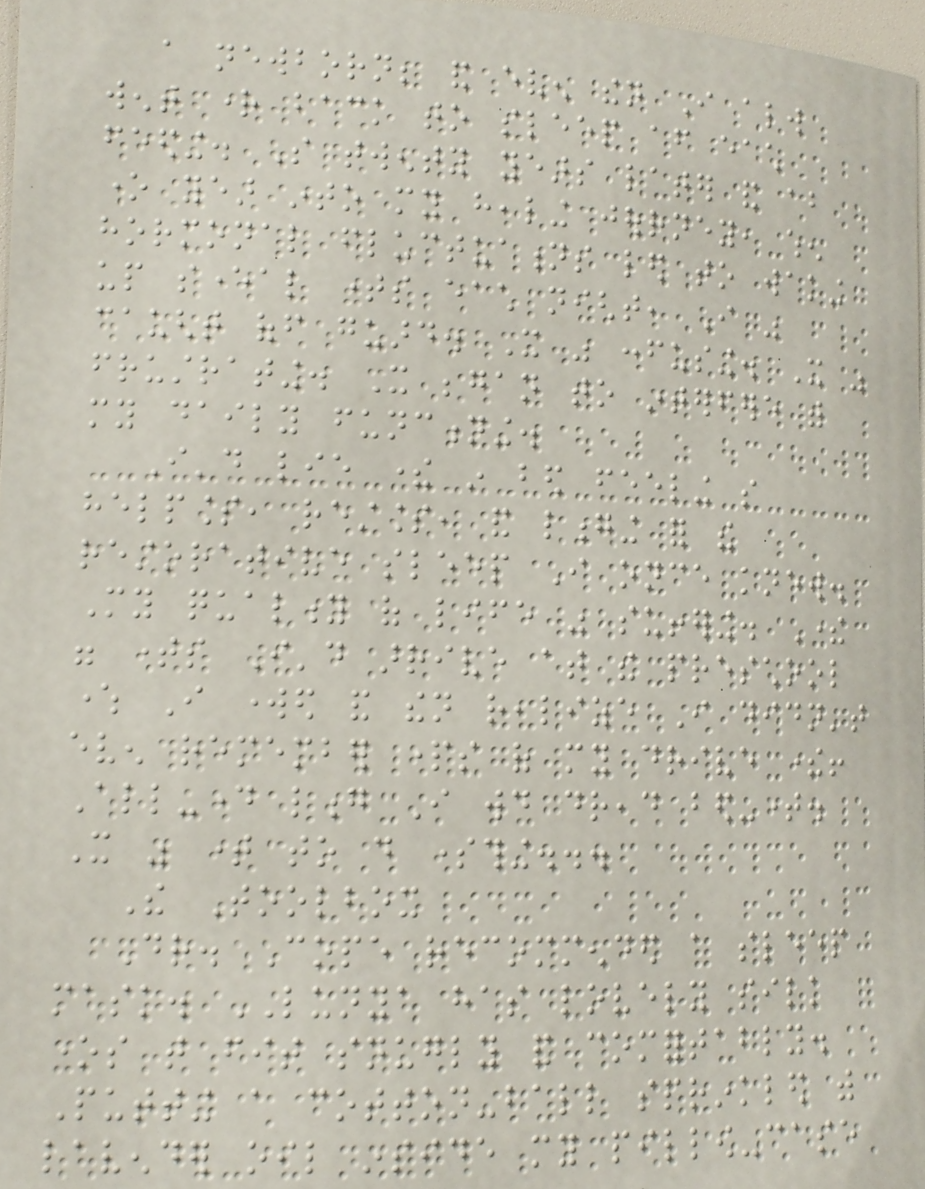a newborn; and even then I always
went right back to sleep after each
feeding. So twenty years later and about
one year into my healing journey, when
hormonal fluctuations led to waking
up several times each night, I was
caught off guard. It was confusing. It was
frustrating. It began to interfere with
my daily functioning.
I'd lie there in bed feeling so
helpless, restless, and longing for the
restorative sleep I once knew.
My quality of life was suffering. There
were times I'd arrive at the preschool
where I worked and then realize I didn't
even remember parts of my drive there!
All-day long I would dread bed-time.
It was time to do something...
The Toolbox
Dr. Cope recommended a sleep
mask. LUNYA has lovely silk
ones that fit snugly and comfortably.
Putting a cotton-ball sprinkled with
lavender oil inside my pillow-case
